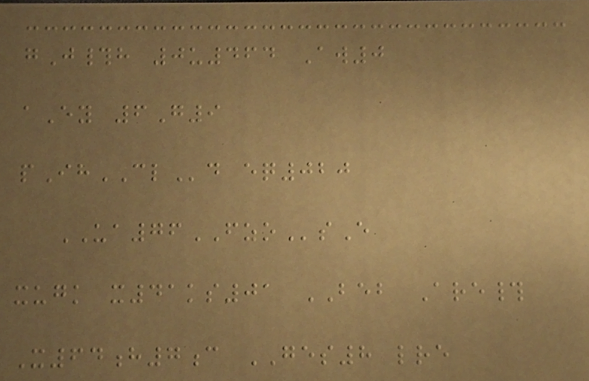gJ#h 0u464 Aw0
aEy 6G9
pIhCLd eq020
UA76FZOsE
xugk x41ks01 BEB Are#
X64h7c GES8 lre
